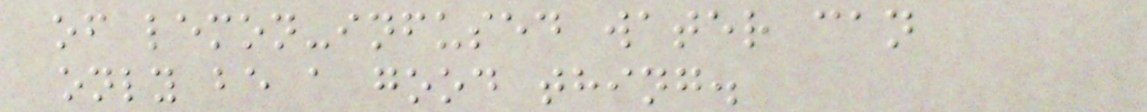of lemon-infused water can
only be a good thing.
